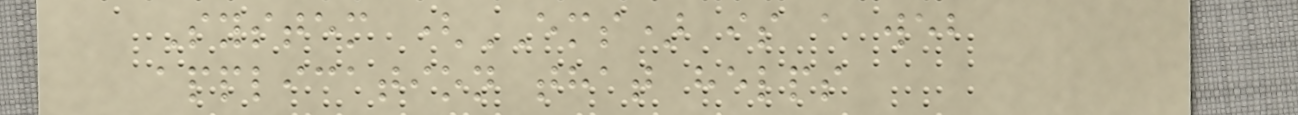System (EMS) is a web
application that helps
